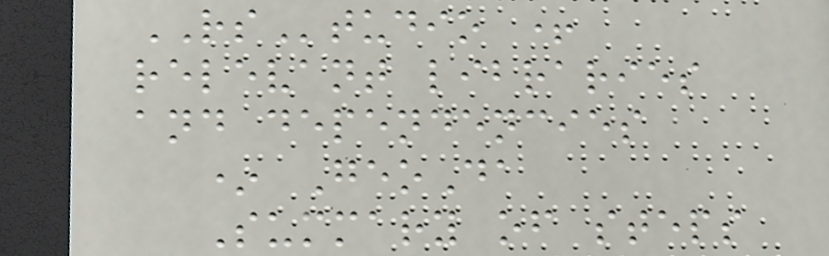RStudio +
relevant libraries
and dependencies
* GeoDa
Summary of steps
